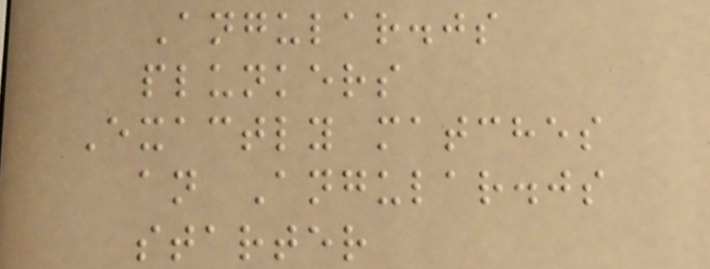Angular.js
plunkers
Exactly matches
an Angular.js
starter
